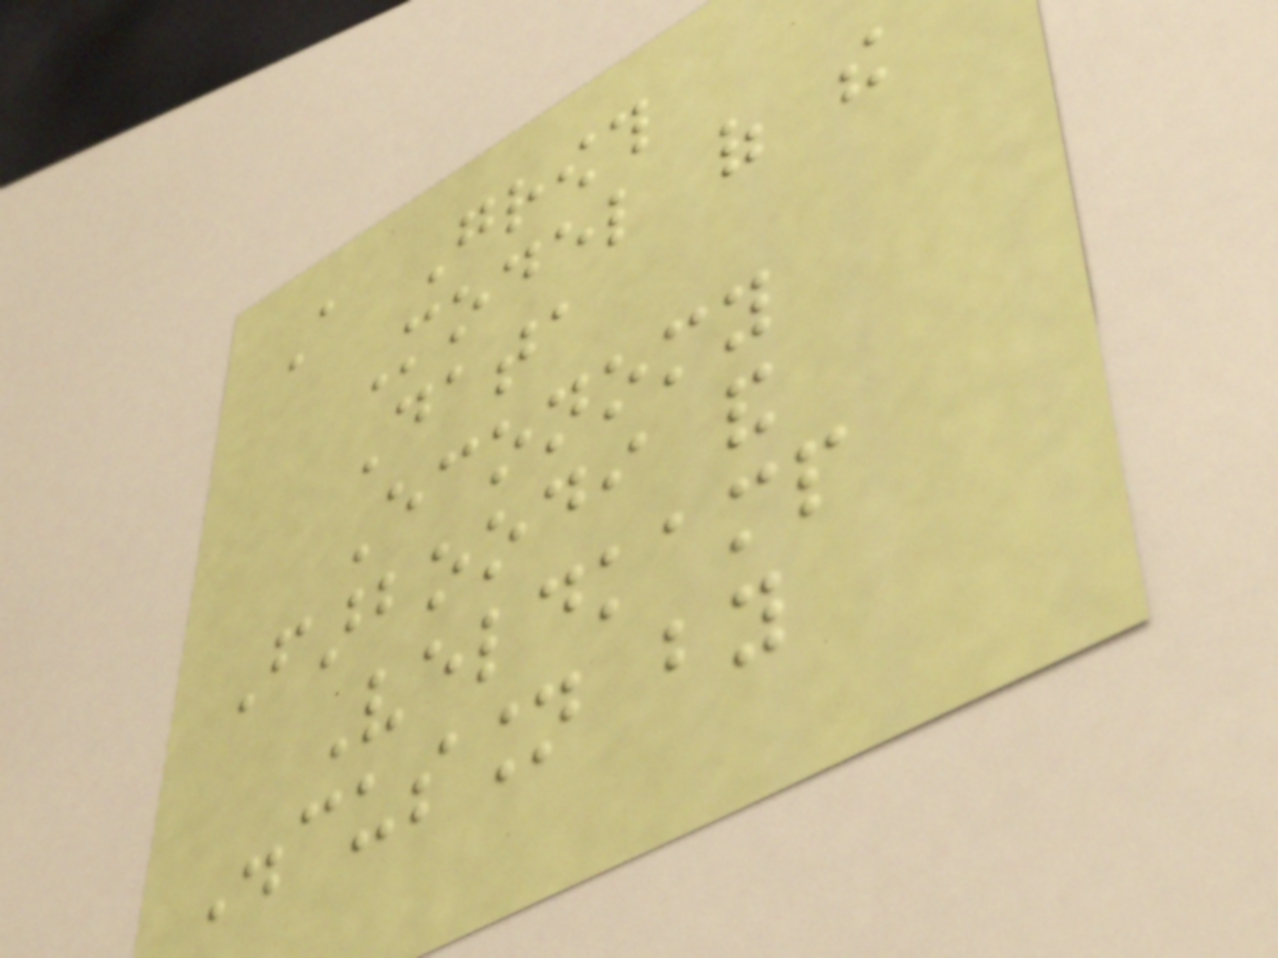A Growth
Model of the
Data
Economy
Farboodi and
Veldkamp
Discussion by
